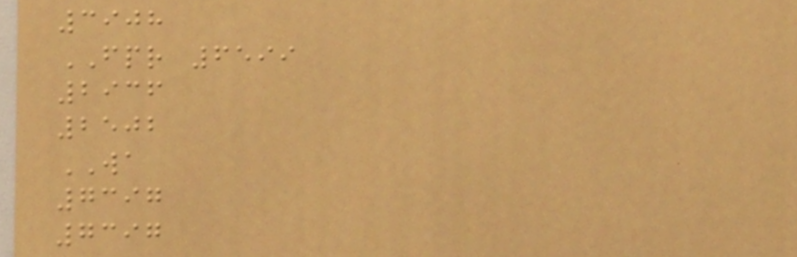3908
FPR 6599
2936
2502
WA
7397
7397
